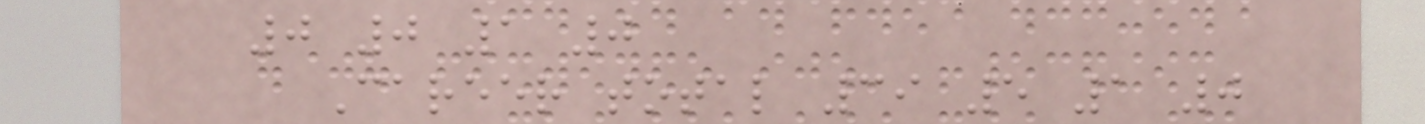0 0 1 0
Career total 39 5 1 0
